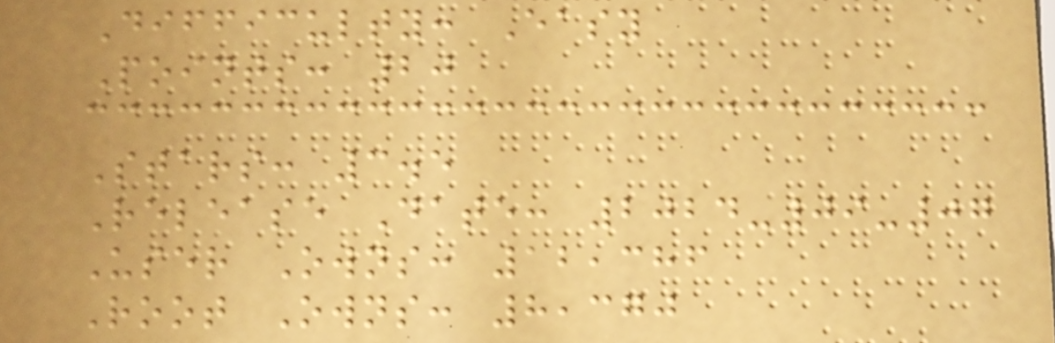Difficulty: Easy
Points: 20
Stars: 3.5
Release Date: 2024-09-07
User Owns: 12,386
Root Owns: 8,370
